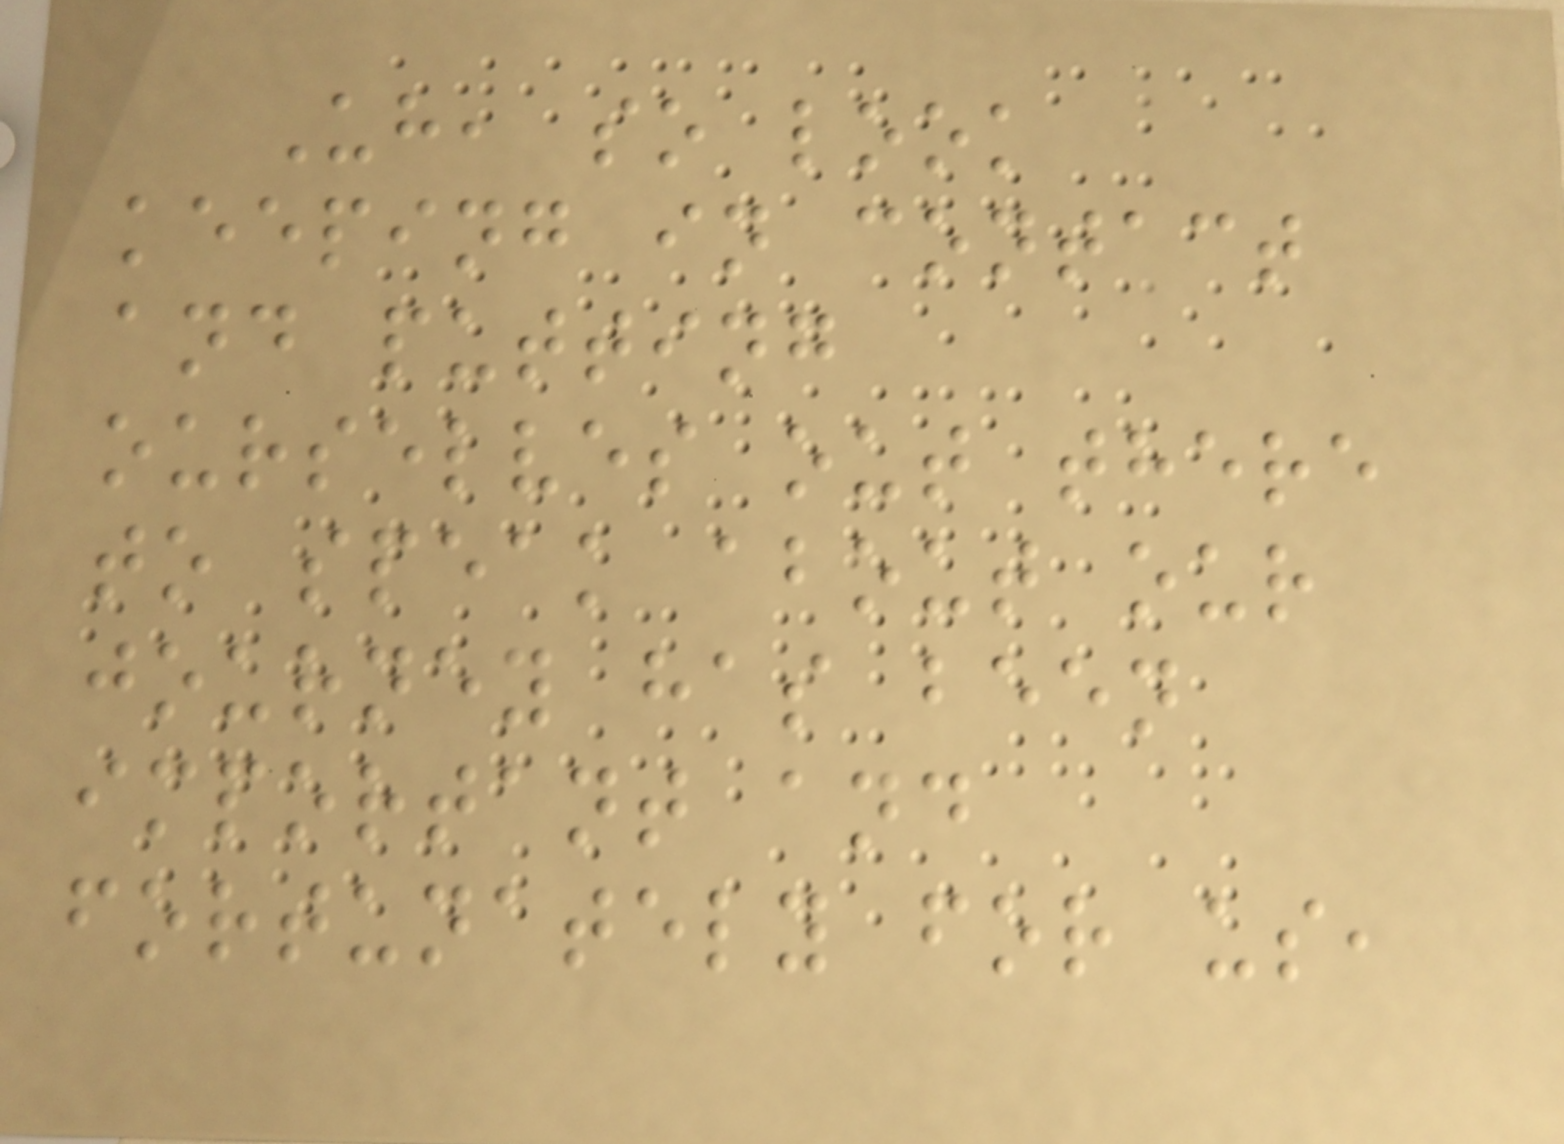Uh, so look
keeping in contact
and putting
ourselves out there
to speak about our
journey has been
important and
fortunately for us,
